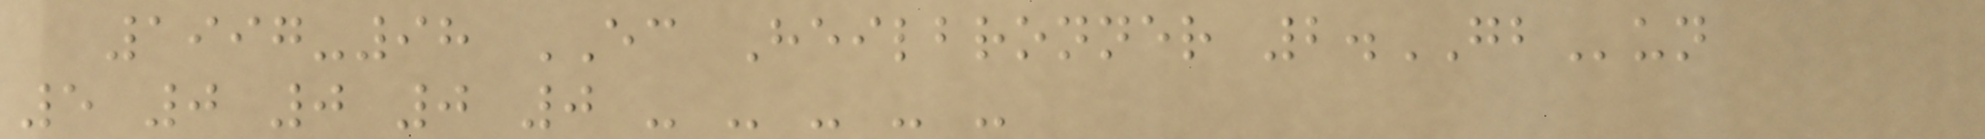1997-98 EC Heilbronner 2.GBun
5 0 0 0 0 - - - - -
